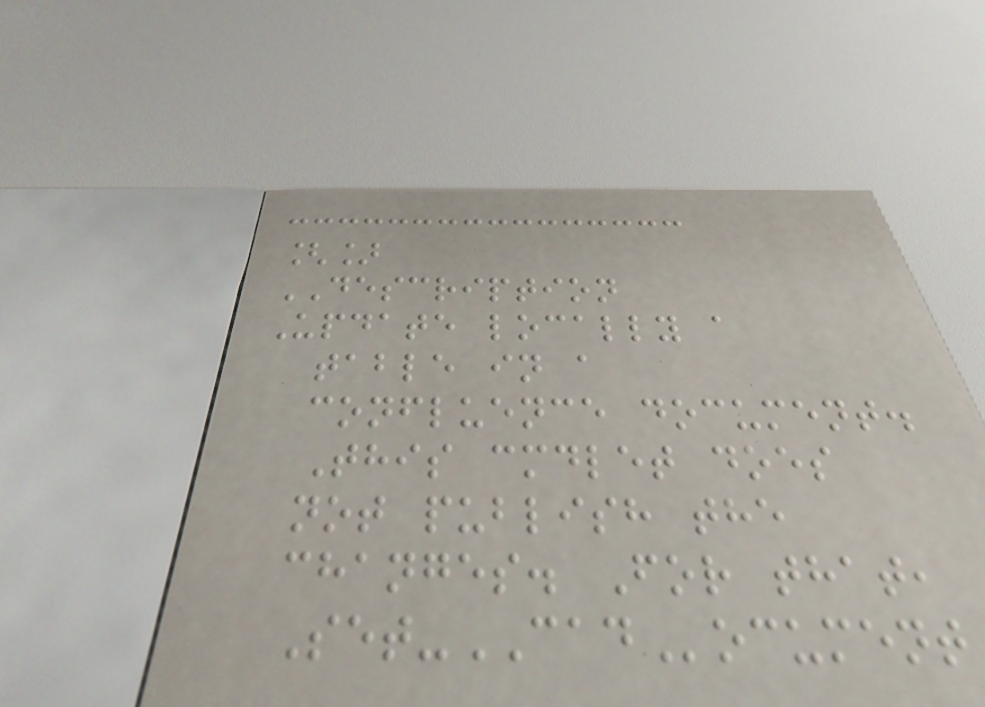[]
DESCRIPTION
Update locally a
table in a
confluence document.
This cmdlet does
not publish the
changes. For that,
Set-CADocument
